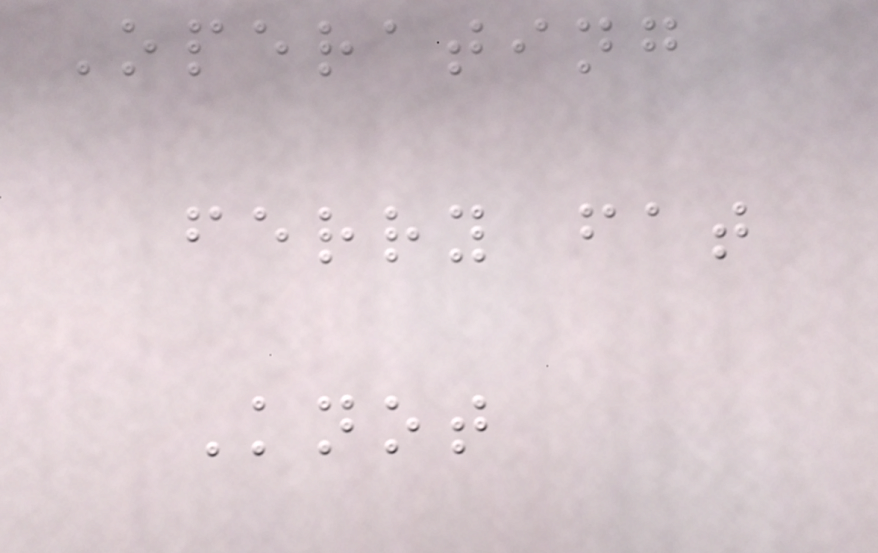Operating
ferry fat
Knot
